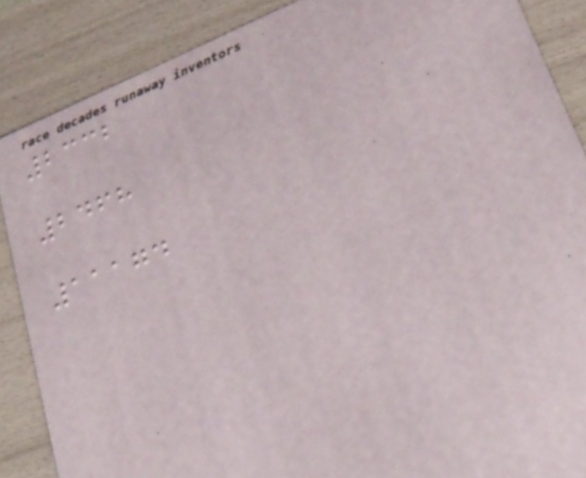2332
2468
11174
